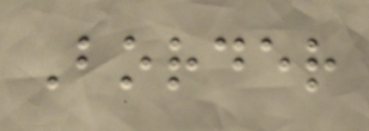Border
